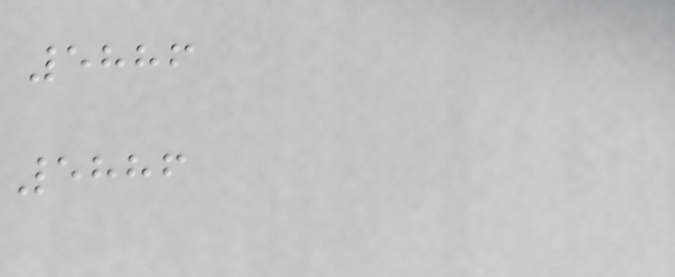5886
5886
